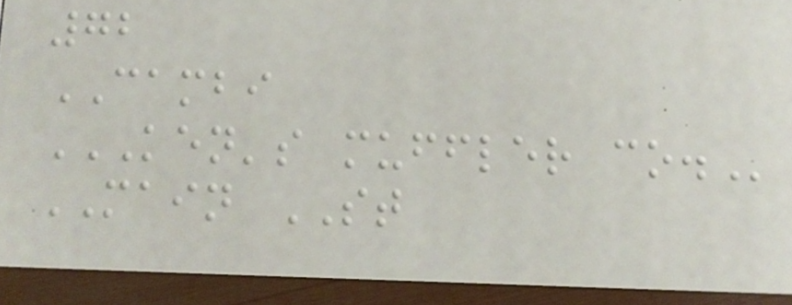72
CAMBI
KEN'S MUFFLER CO.
MAIN ST
